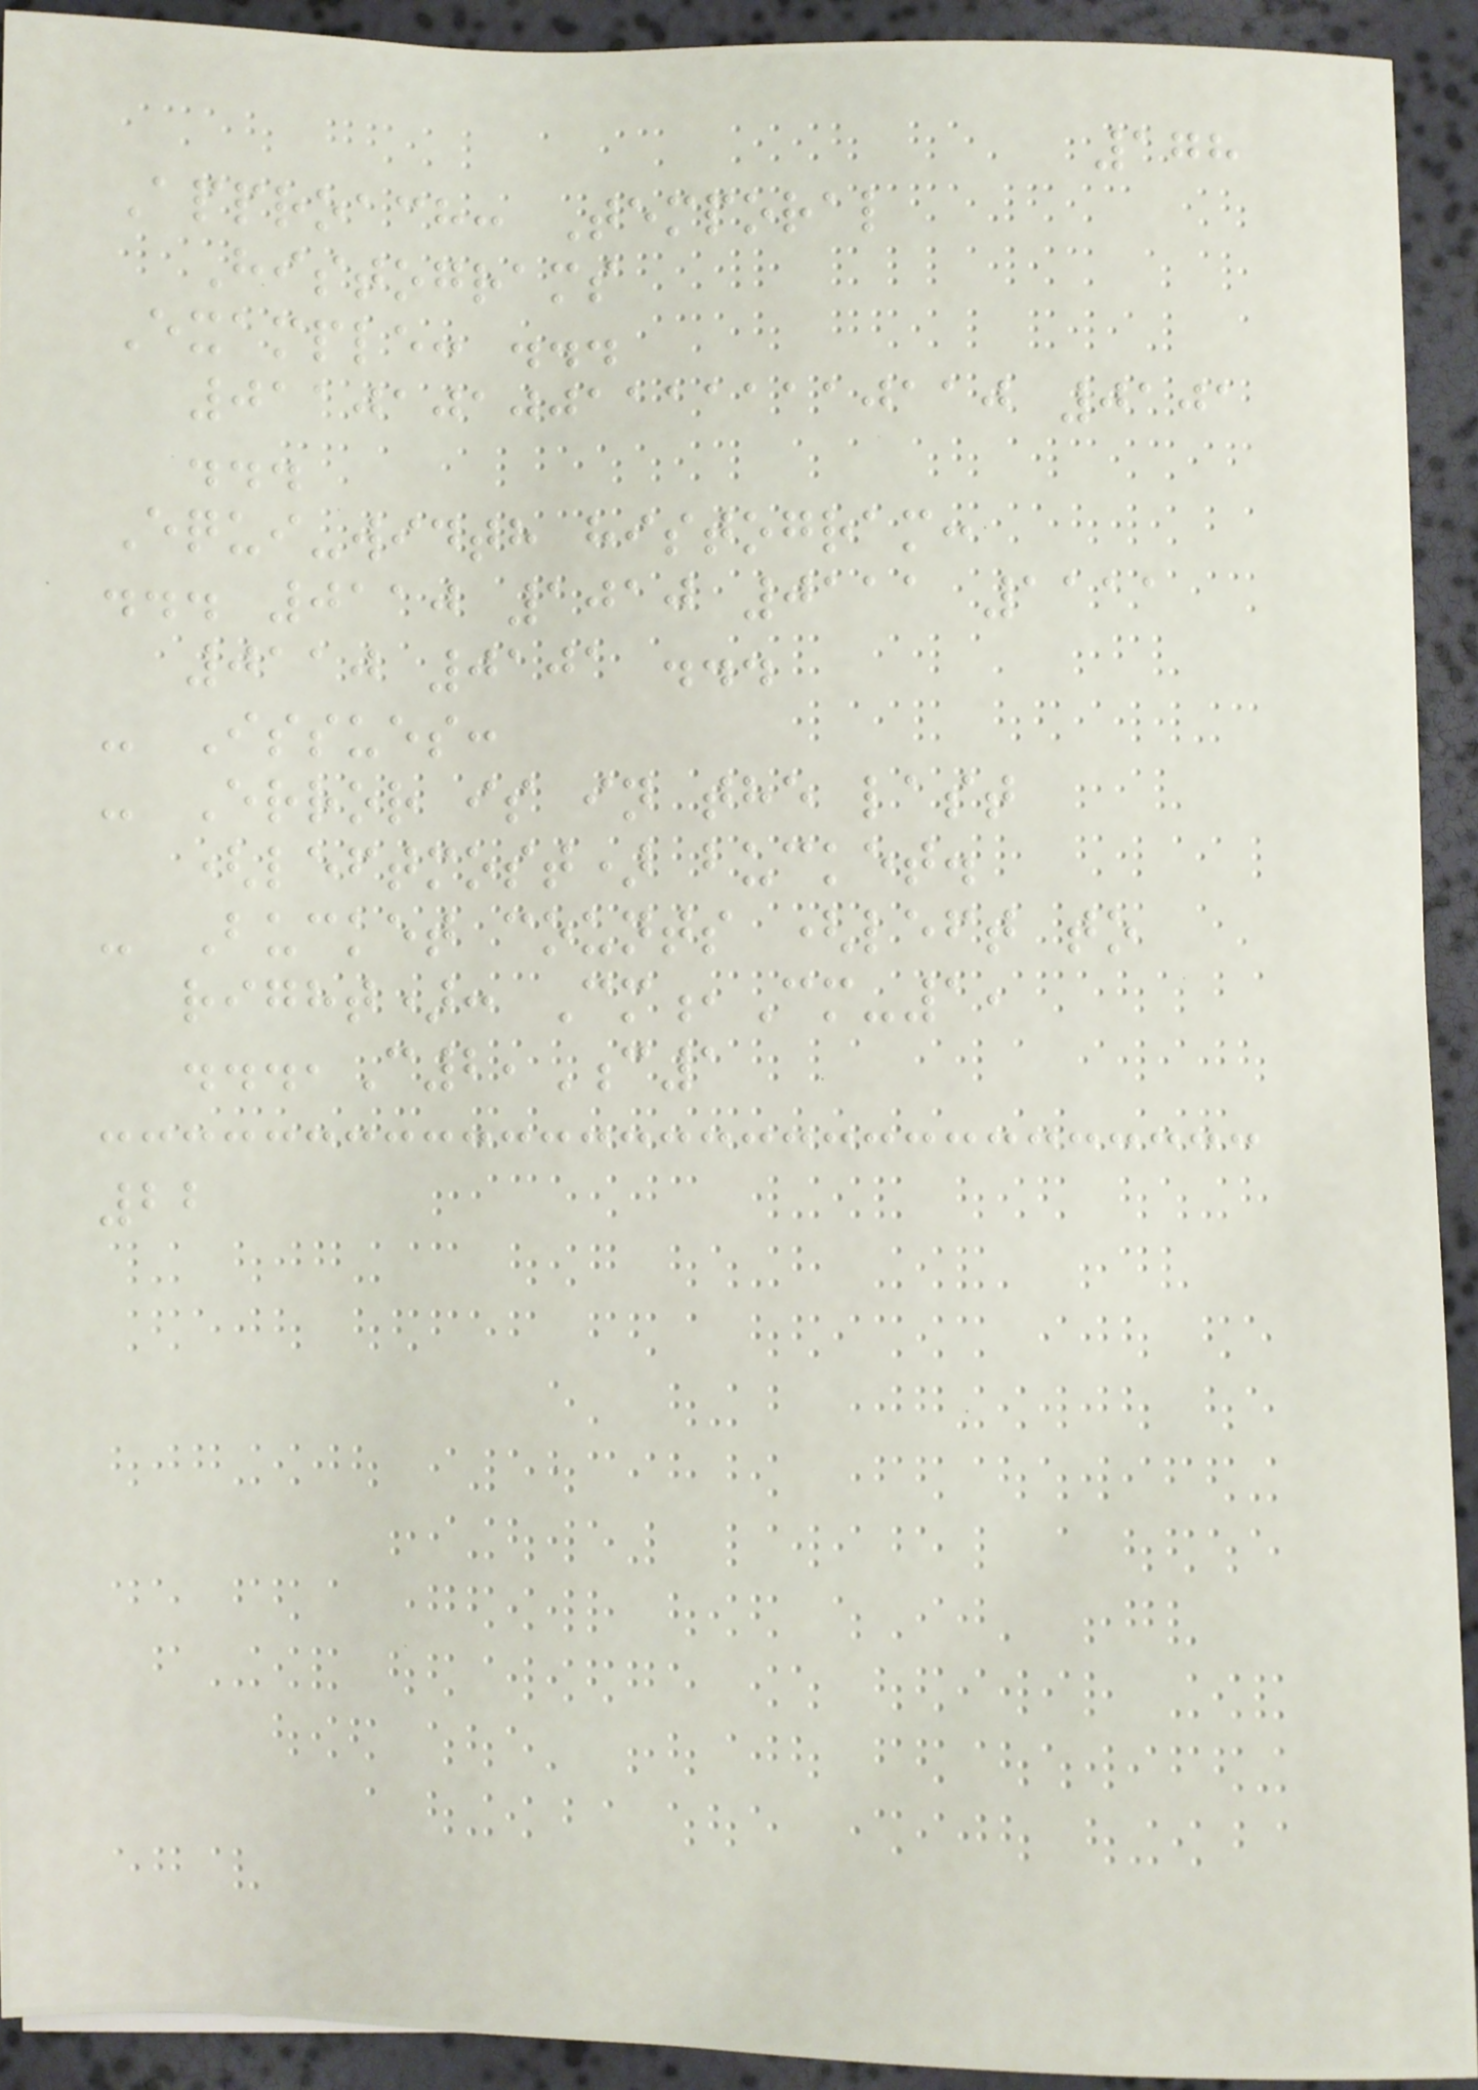178
Approach: Temporal
Histograms
Example: ...
01101010011111110110 0101
...
Equi-width histogram:
... 0110 1010 0111 1111
0110 0101 ...
- Issues:
- Error is in the last
(leftmost) bucket.
- Bucket counts (left to
right): Cm,Cm-1,
...,C2,C1
22
